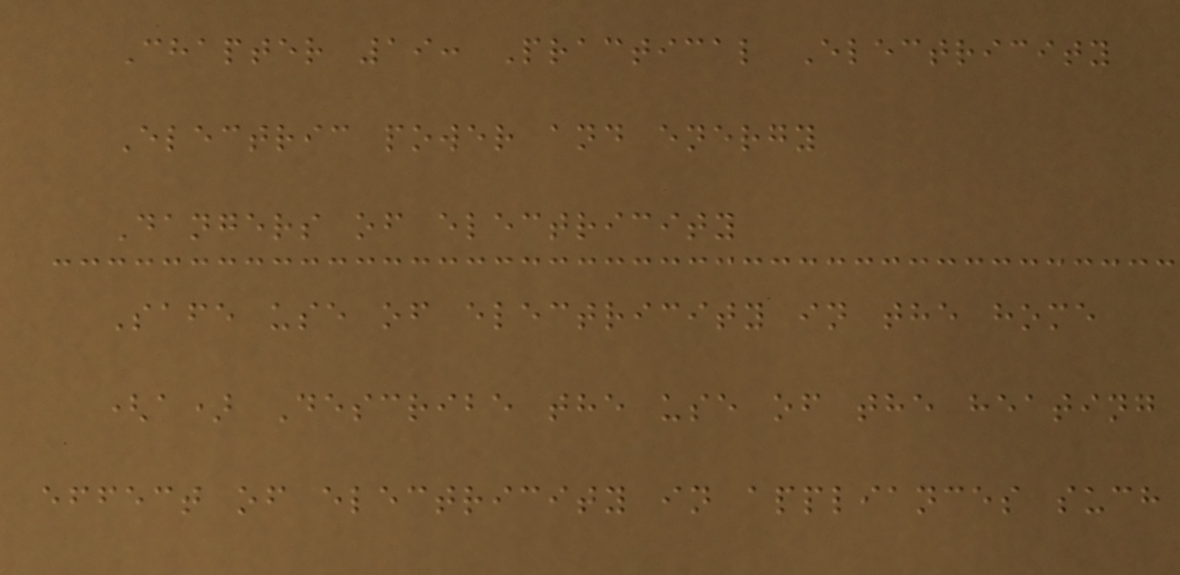Chapter 19: Practical Electricity
Electric power and energy
Dangers of electricity
Safe use of electricity in the home
(a) Describe the use of the heating
effect of electricity in appliances such
